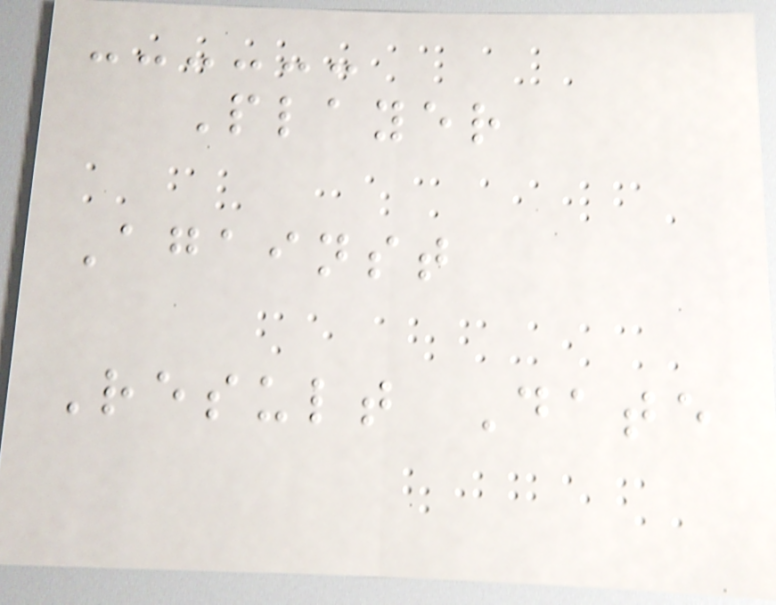Player
Against
Result Date
